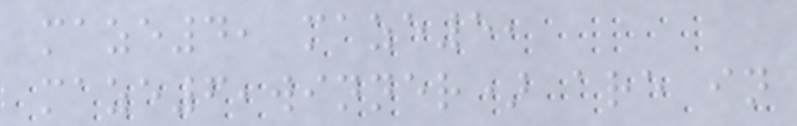maze4, maze5,
maze6,winner) are in
